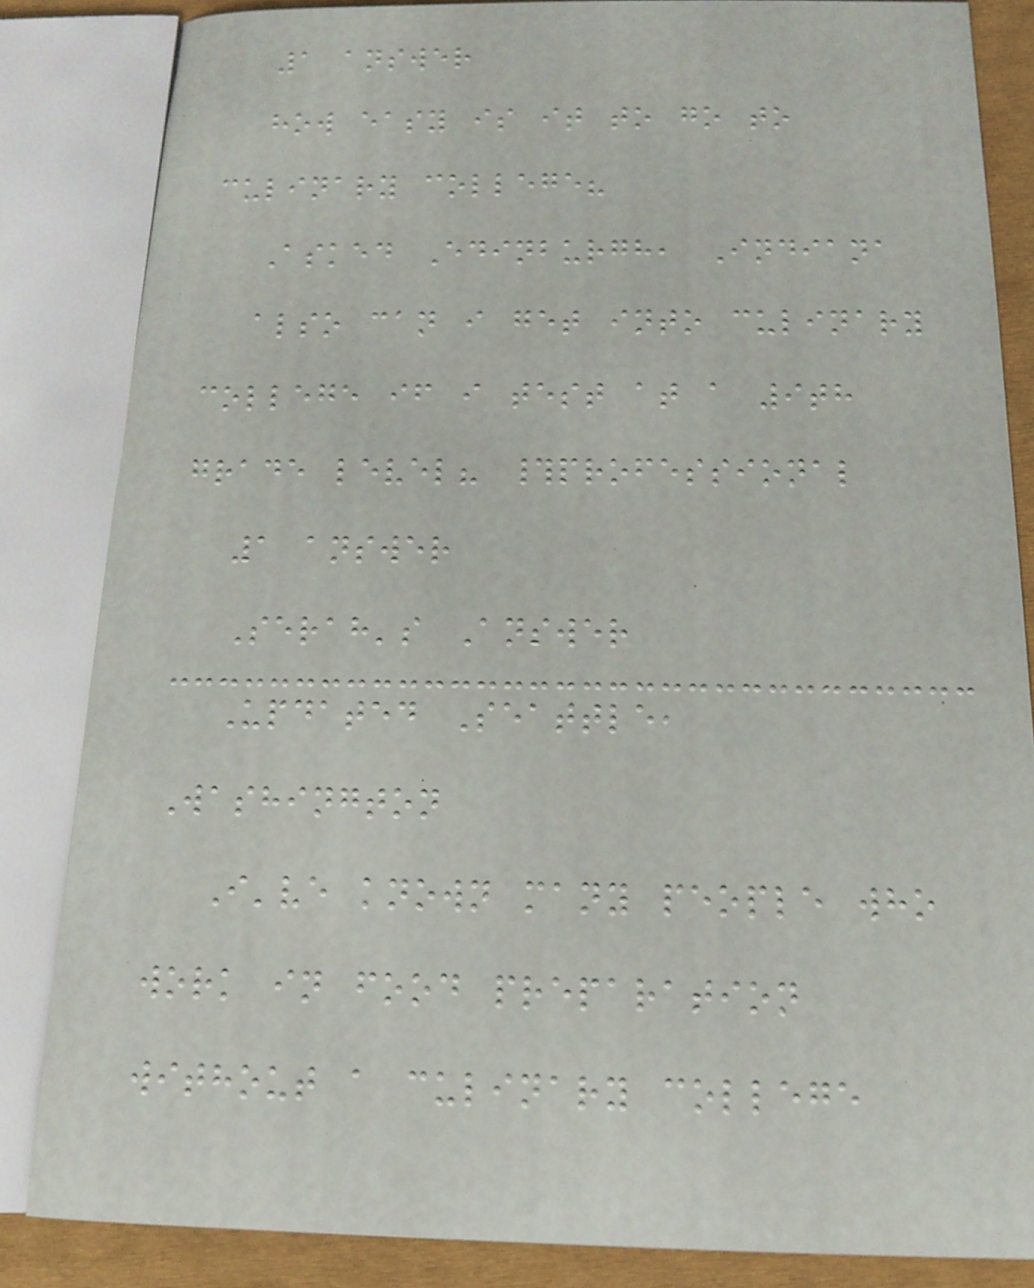1 answer
how easy is it to go to
culinary college?
Asked Edinburgh, Indiana
also can i get into culinary
college if i test at a 9th
grade level? #professional
1 answer
Serah's Answer
Updated Seattle,
Washington
I've known many people who
work in food preparation
without a culinary college
